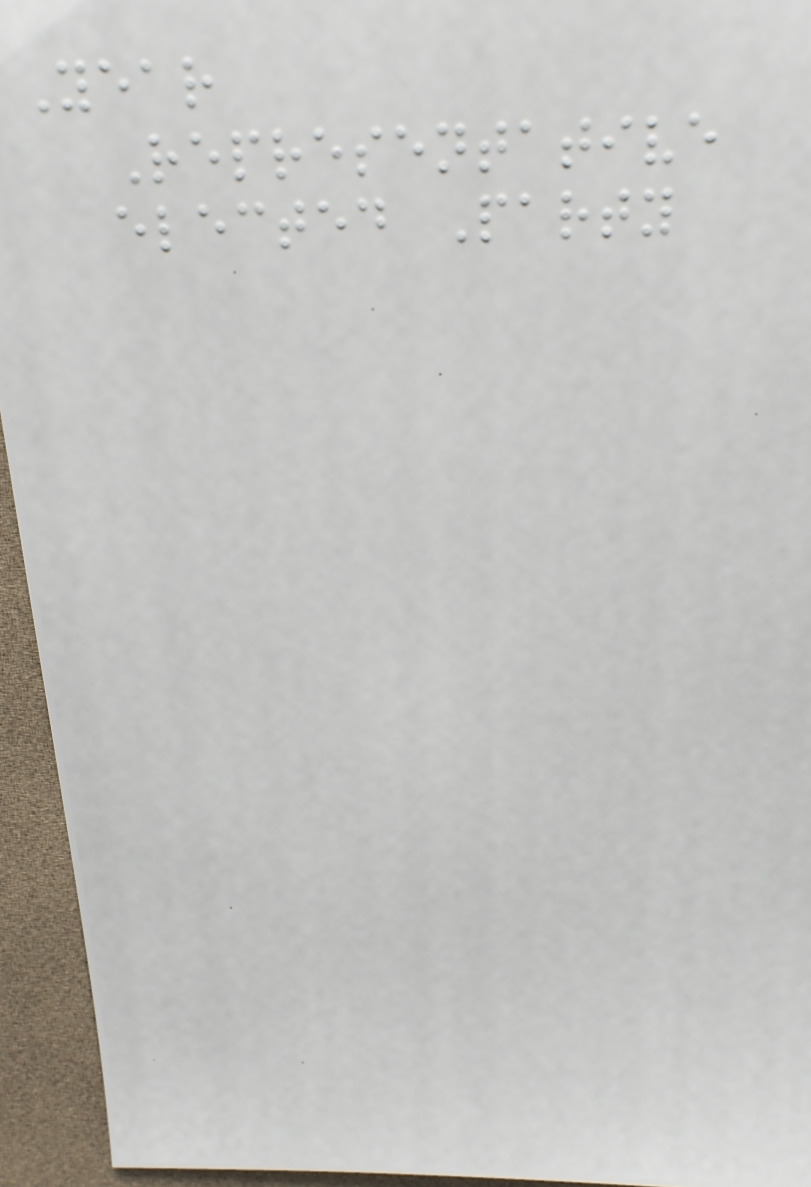Year
Representative
elected Party
